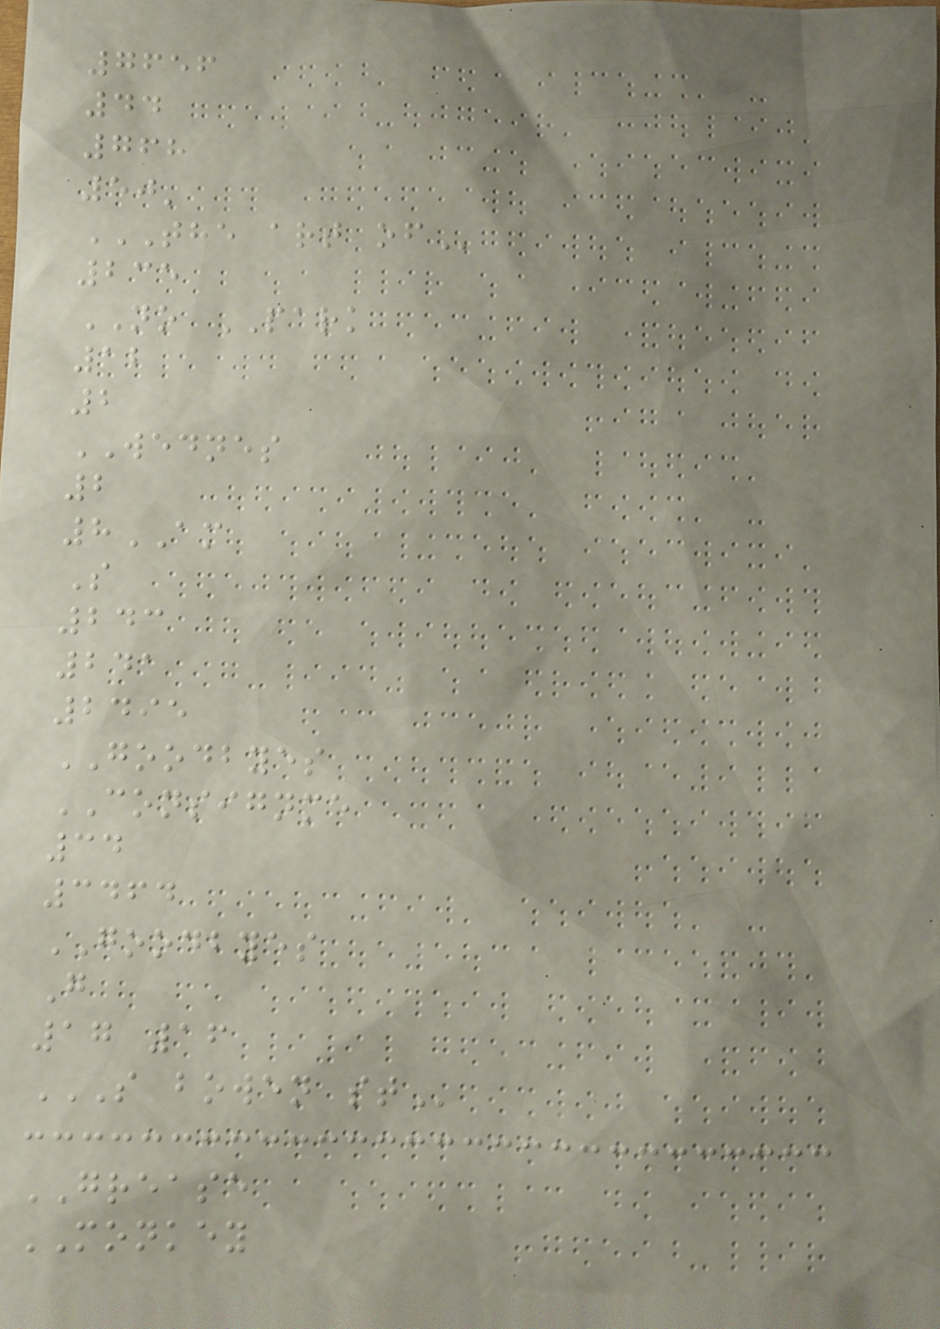7656
44
768
50'
THE ART OF
235
NO PARK
12
2
WEDNES
2
8AM
S
243
241
2495
GOODBYES
CONSIGNME
34
3464
GOODBYES
G
17 16
S BOWEN ST
GREASE
MONKEY
